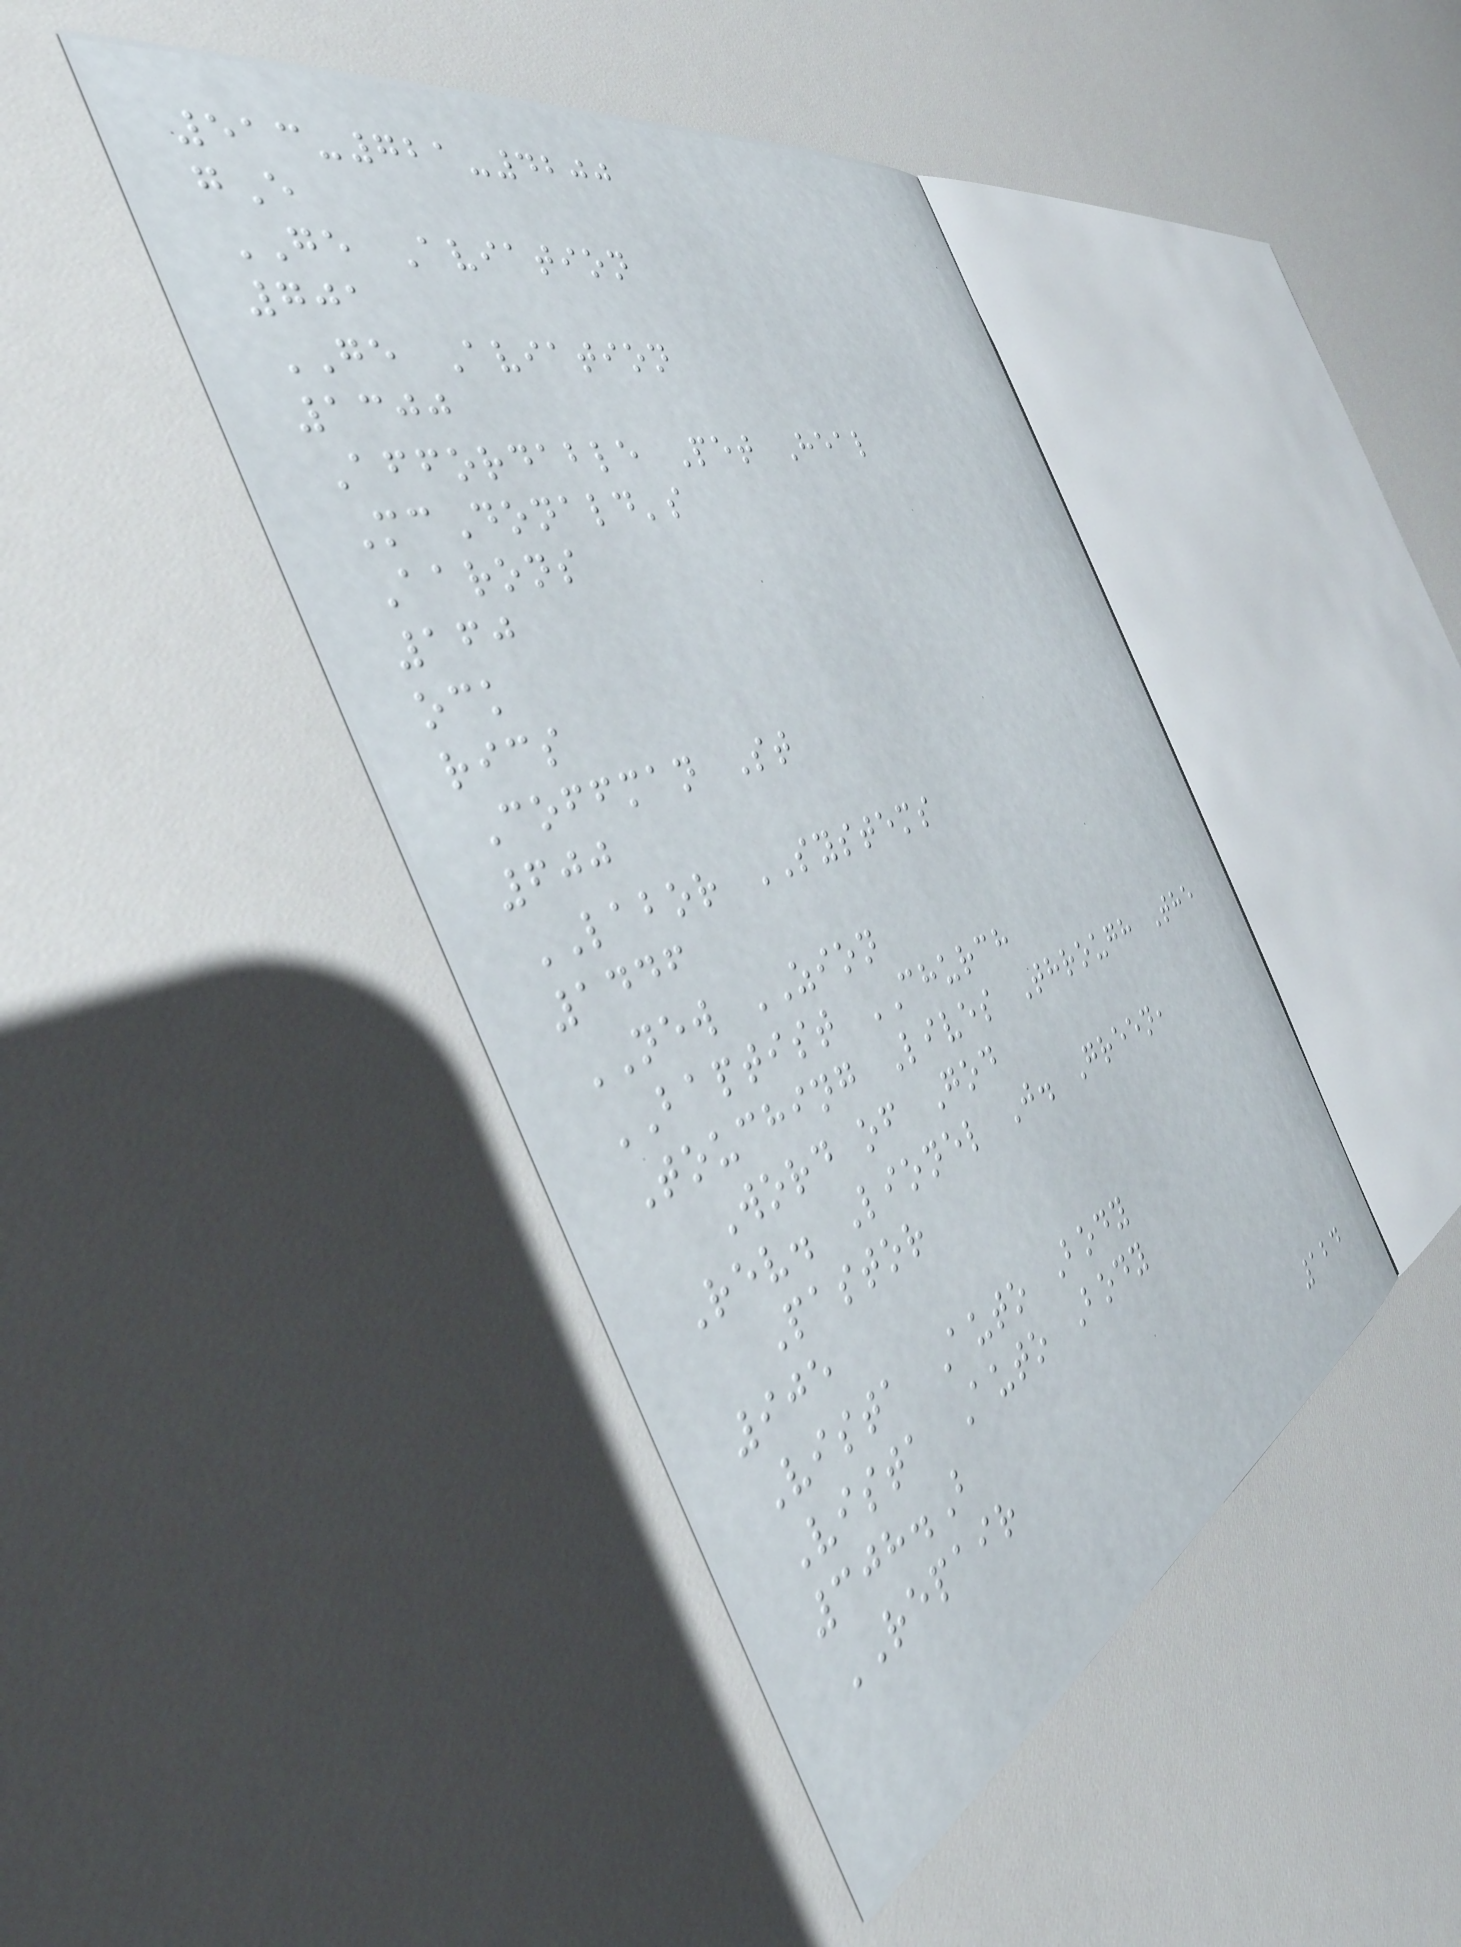513-721-4200
gE
GE Aviation
701
GE Aviation
1300
Affordable Pet Heal
McDonald's
Aarons
160
ock
rics
Coffman St
600
LABOR SYSTEMS
1446
NEW ZION
BAPTIST CHURCH
Touching Lives Through The
Word of God
Rev. Lionel J. Green,
Pastor
905
Vista Auto Body
Vista Auto Body
308.B
REPAIR
124
